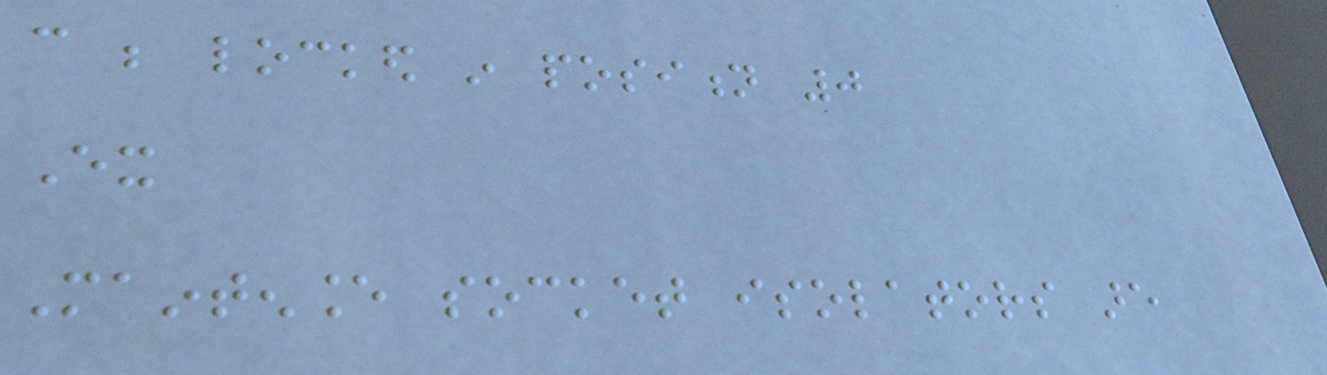can be locked in position 0
Ex
Maintenance socket isolators are
